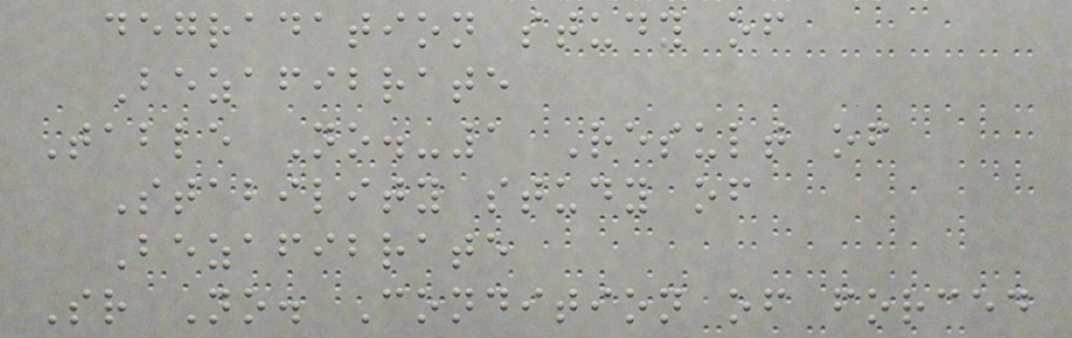degradation study of
Bezafibrate
Table No.-1 Result of
Stability study of
Bezafibrate
Sr No. Condition of forced
